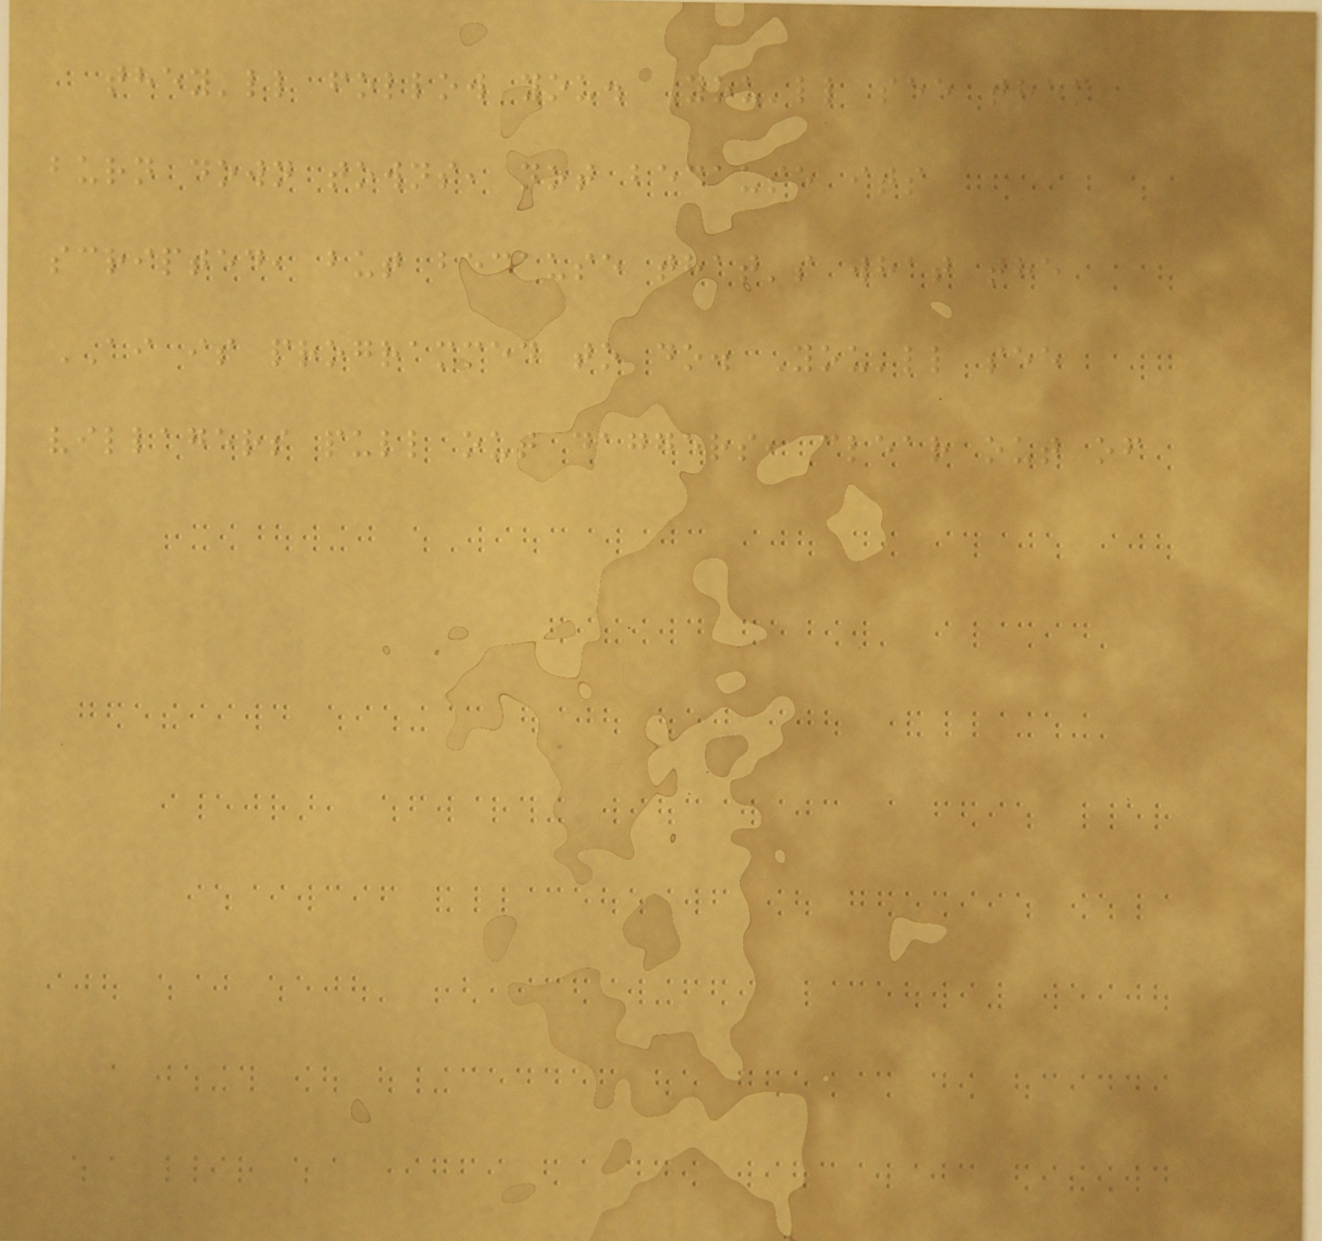they'll follow you. You'll see them
burn down towns, not because its
scripted, but because that's what the
AI is programmed to do. You'll see
villagers pull out daggers, clear out of
